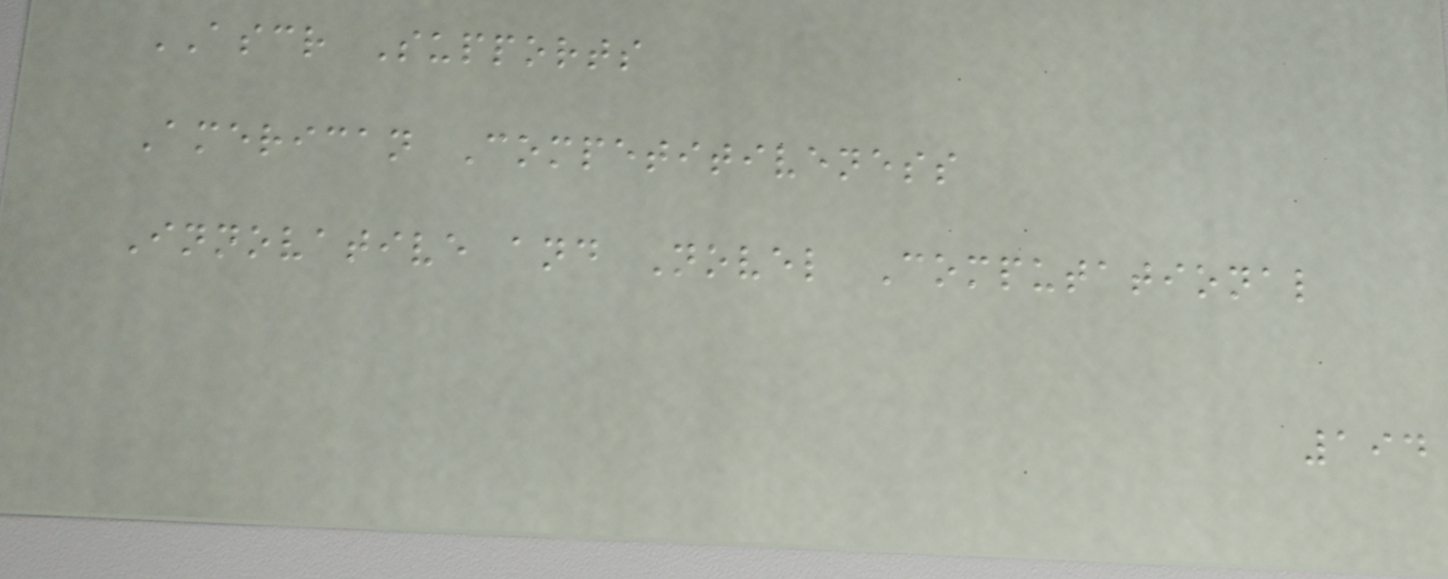ASCR Supports
American Competitiveness
Innovative and Novel Computational
194
